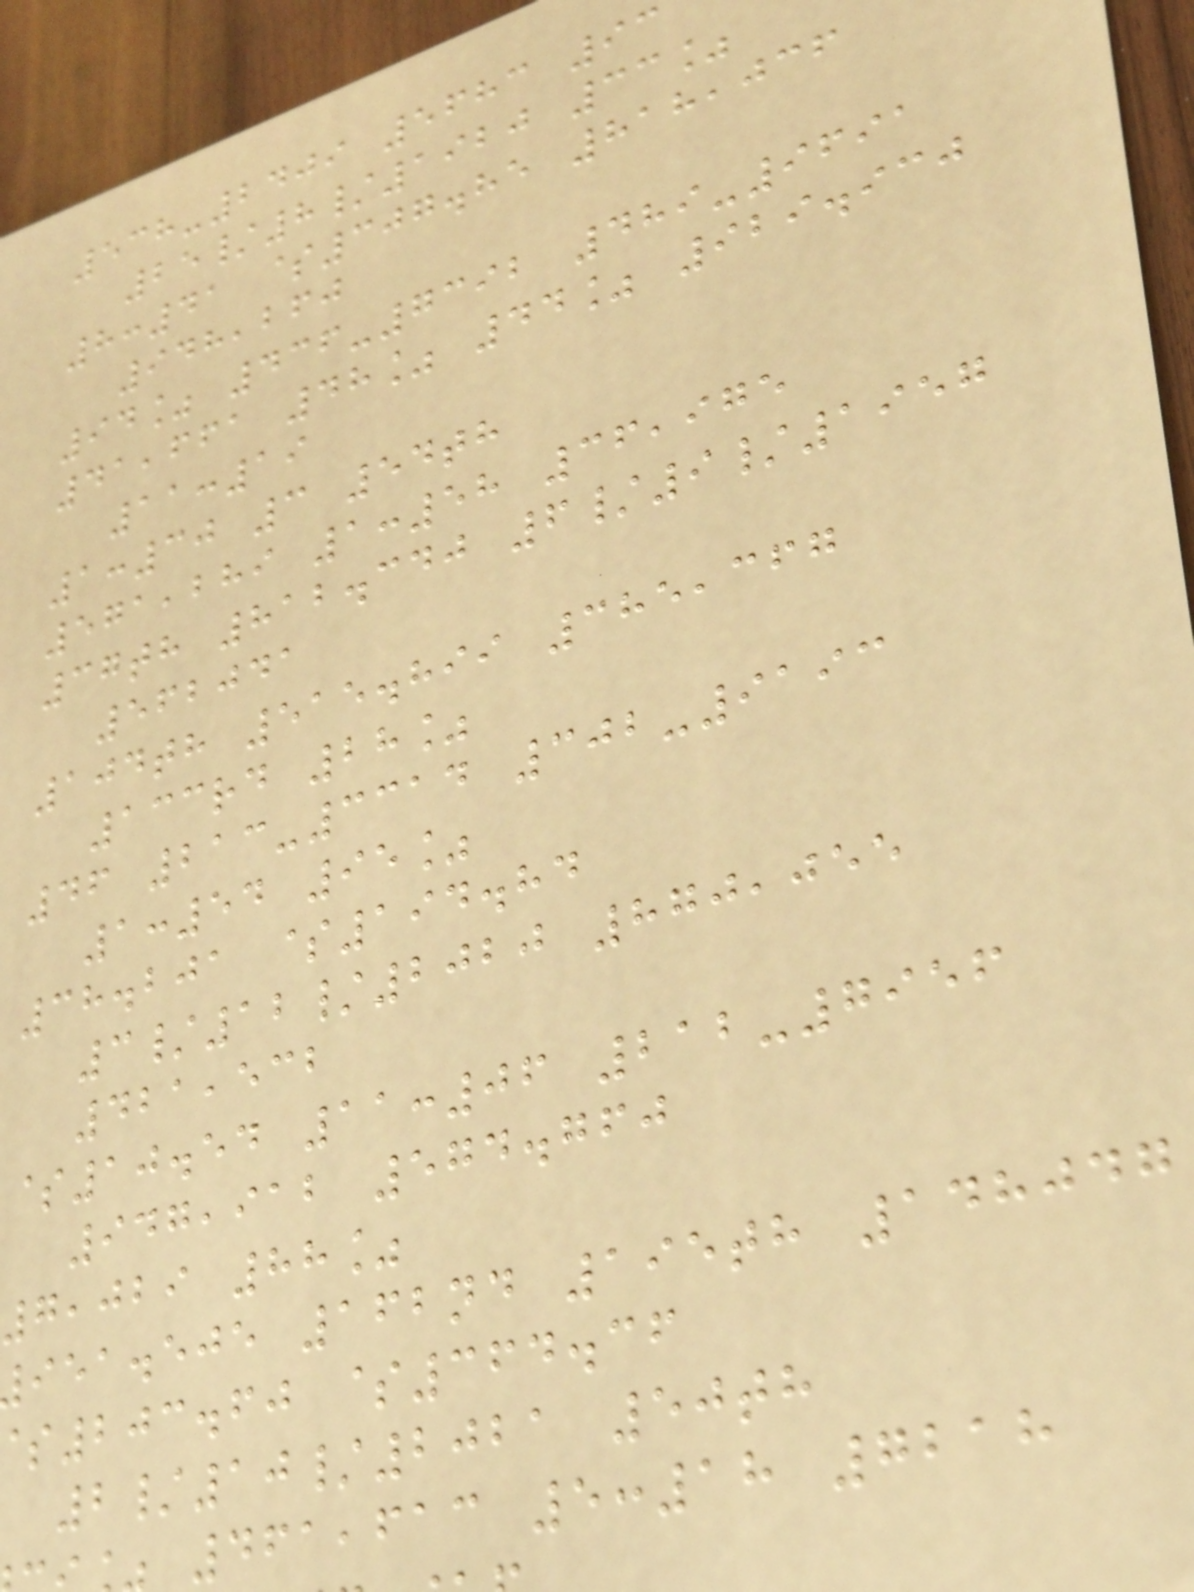538-2409 5683 93
25/8/1920 33%
8:41 $307.85 818,036
948,260
94% 436-7392 489-9691
41,661 48% 44% 929.930
11:19
1:30 3 54th
571,289 1:58 36,975
37th 812.340 6/9/1957
562041
104th 515.899 385,367
133rd 28%
46 213-3314 302-9193
1:54 95%
38.201 $194.84
3/12/2020 870,055
421,532
$10.54 11:06 212-7956
947,912 574.760
7,029 88%
iea.eje 162nd 195th 148047
203.60 $364.36
2/10/2021 50th
461,613 5:18 7218
